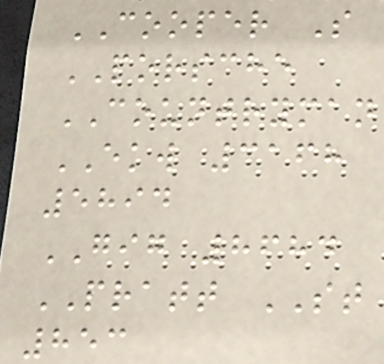COOPER S
PORSCHE
COUNTRYMAN
EKW 3168
5894
GIG 8684
PRATT ST
853
